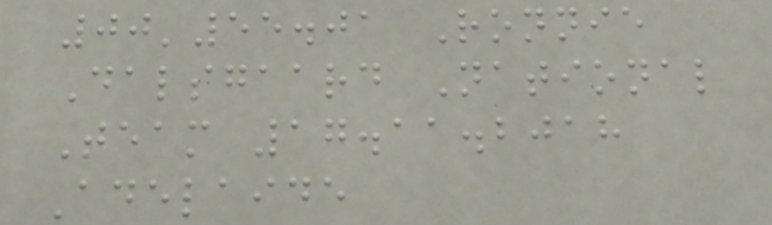00'55.01 Ronnie
Dalsgaard National
Team 17.11.2018
Adelaide
